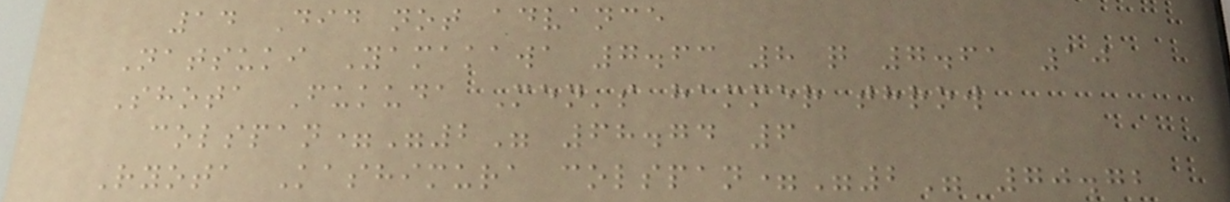14 Did not advance
Natsuki Yamakawa 7.63 8 q 7.61 10
Shota Fukuda Men's hammer throw
colspan="2" 68.74 6
Ryota Kashimura colspan="2" 70.72
